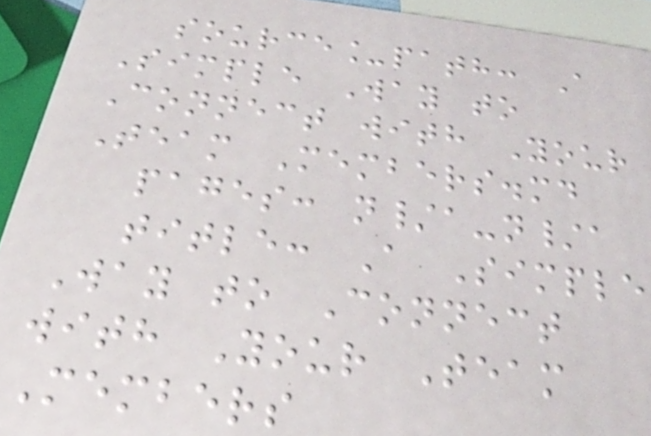source_path: A
Simple Way to
Connect with Your
Team Members.md
pages: n/a-n/a
title: A Simple
Way to Connect
with Your Team
Members
